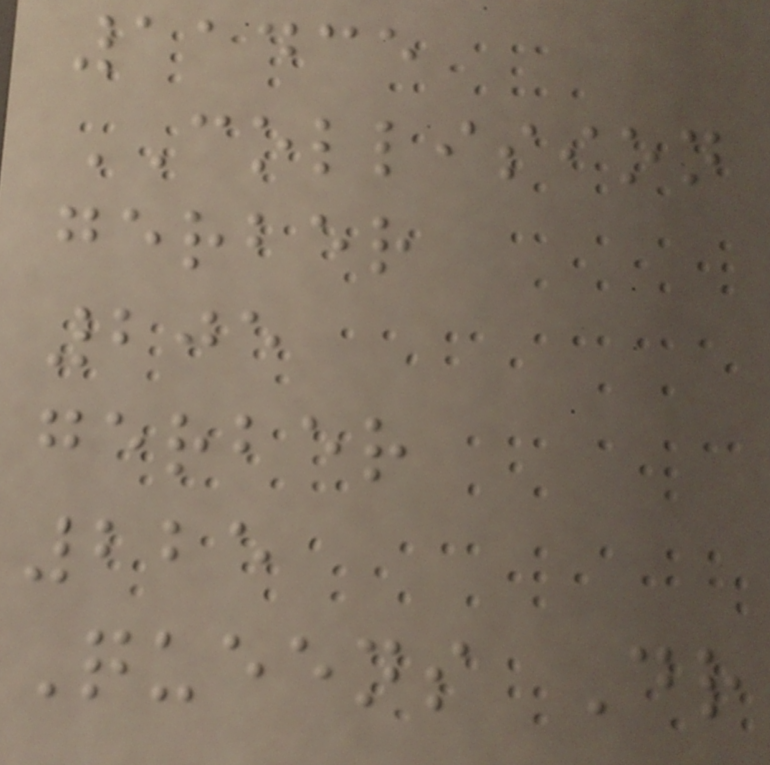11435
COLLISION
gerber
205
gerber
225
Queens Dr
